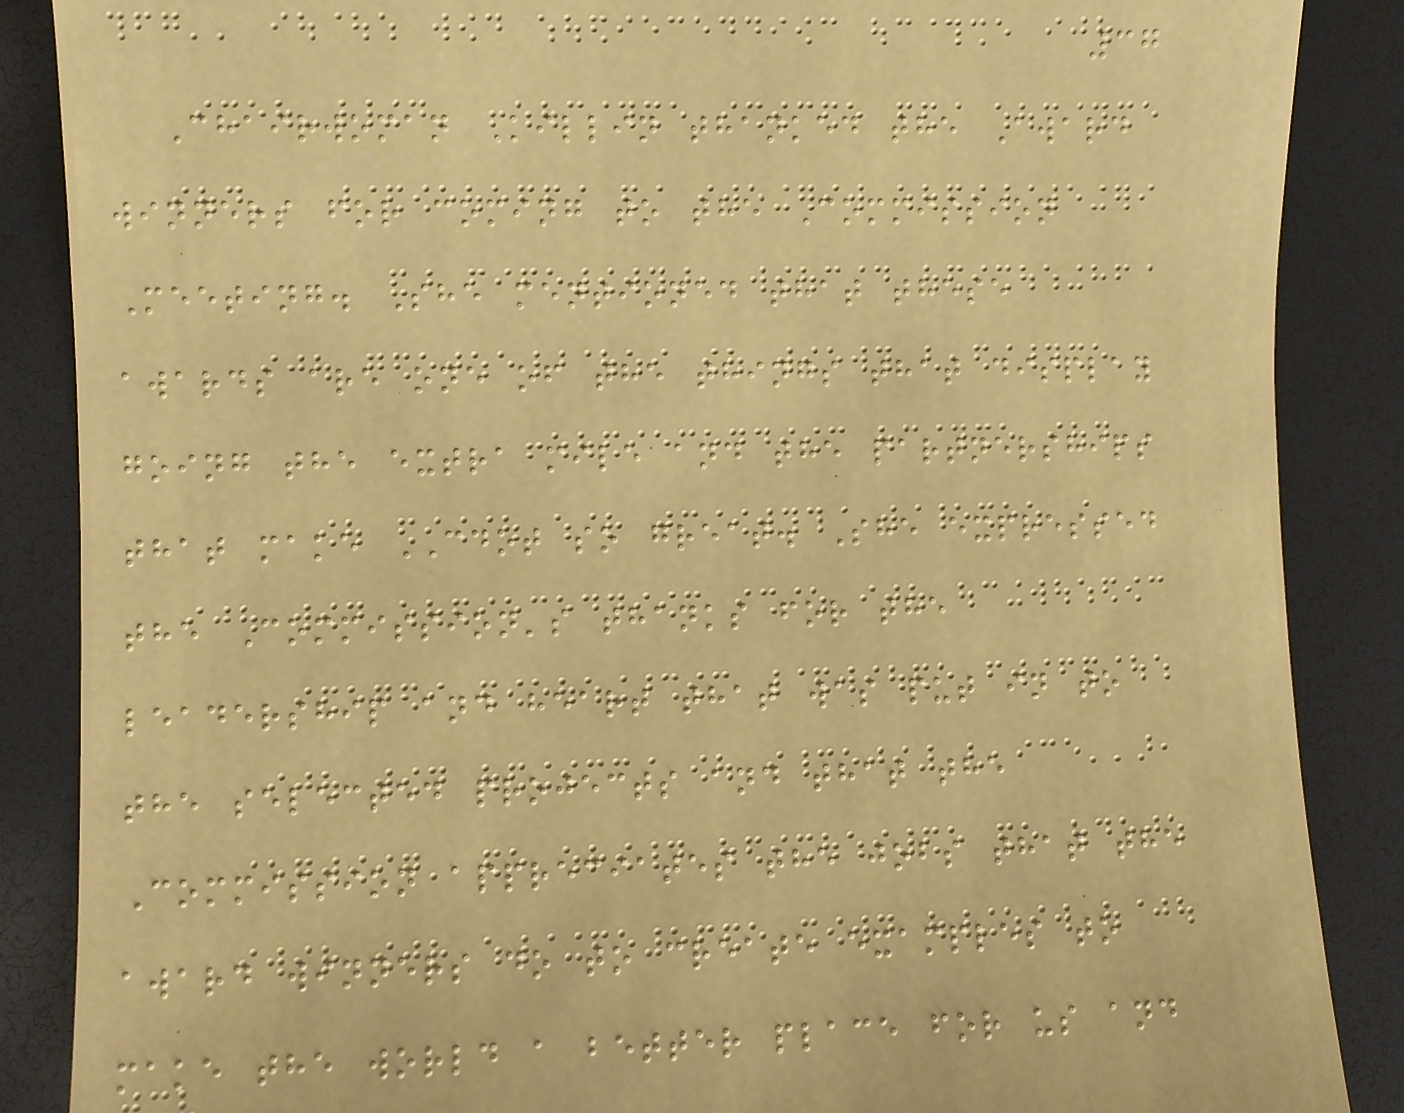37
Chairwoman Killin thanked the Award
winners for coming to the Commission
Meeting. She mentioned that these
awards are one of the things that display
going the extra mile and the partnerships
that make CDOT so great. She expressed
the Commission's thanks for the
leadership and heart that was put in to
the selected projects and that the
Commission appreciates the jobs that the
award winners do to create examples to
make the world a better place for us and
